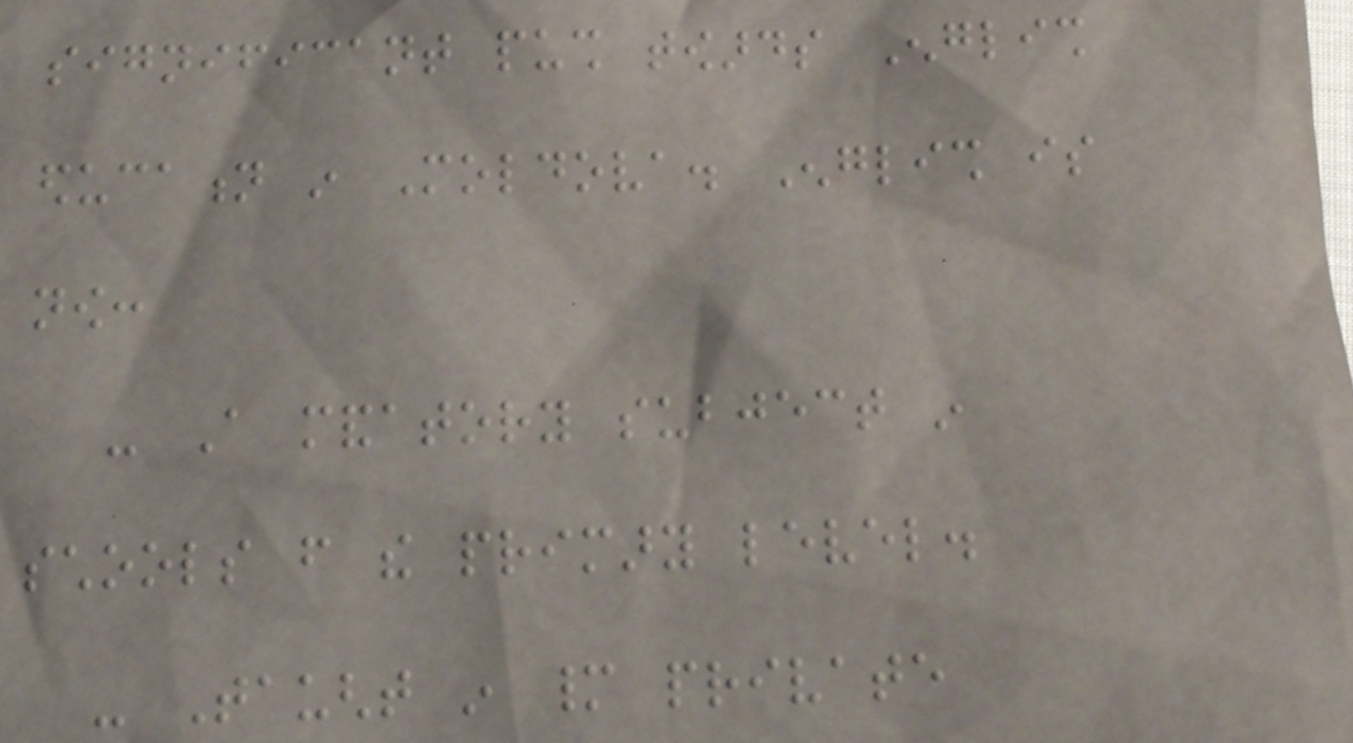significant push towards English
education in Moldova. English is
now:
- A mandatory subject in
schools from the primary level.
- Taught in many private
